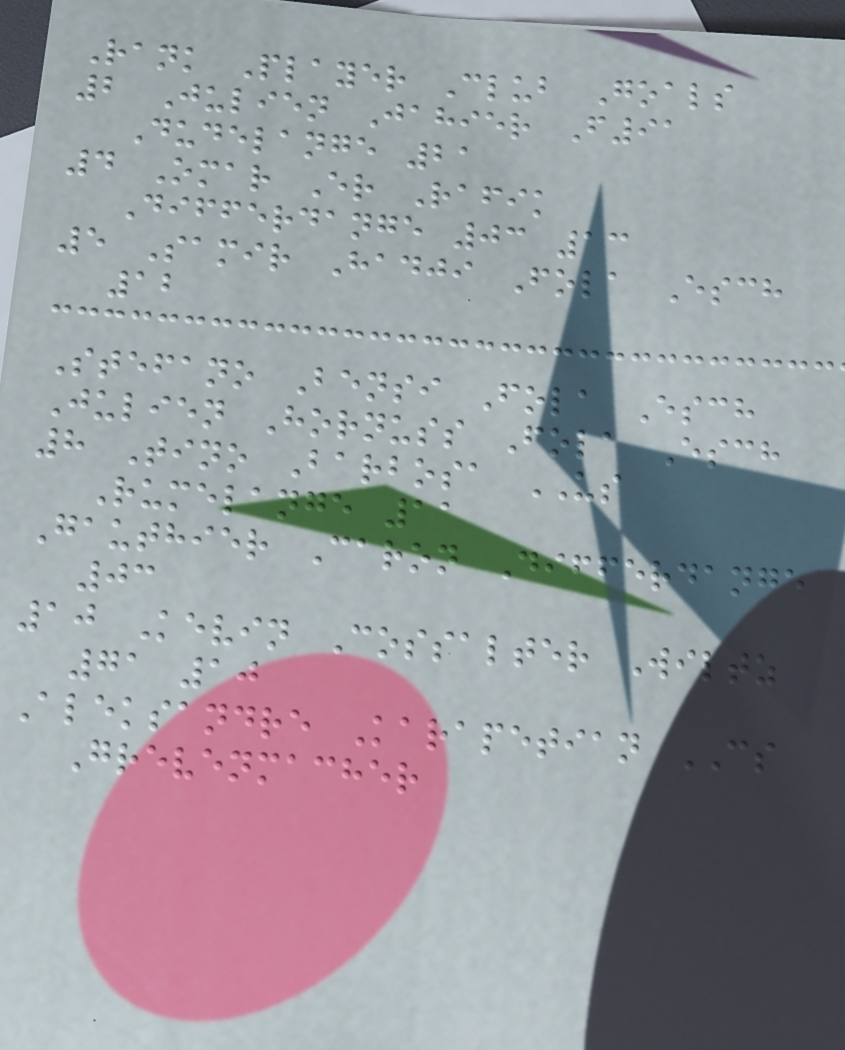Rank Player Club Goals
2 Julien Jahier F91
Dudelange 21
4 Omar Er Rafik
Differdange 03 13
5 Samir Hadji Fola Esch
12
Stefano Bensi Fola Esch
Julien Hornuss Fola Esch
8 Tino Barbosa US
Rumelange 11
Gauthier Caron Differdange
03
10 Kevin Cossalter Wiltz
71 10
Aleksandre Karapetian CS
Grevenmacher
